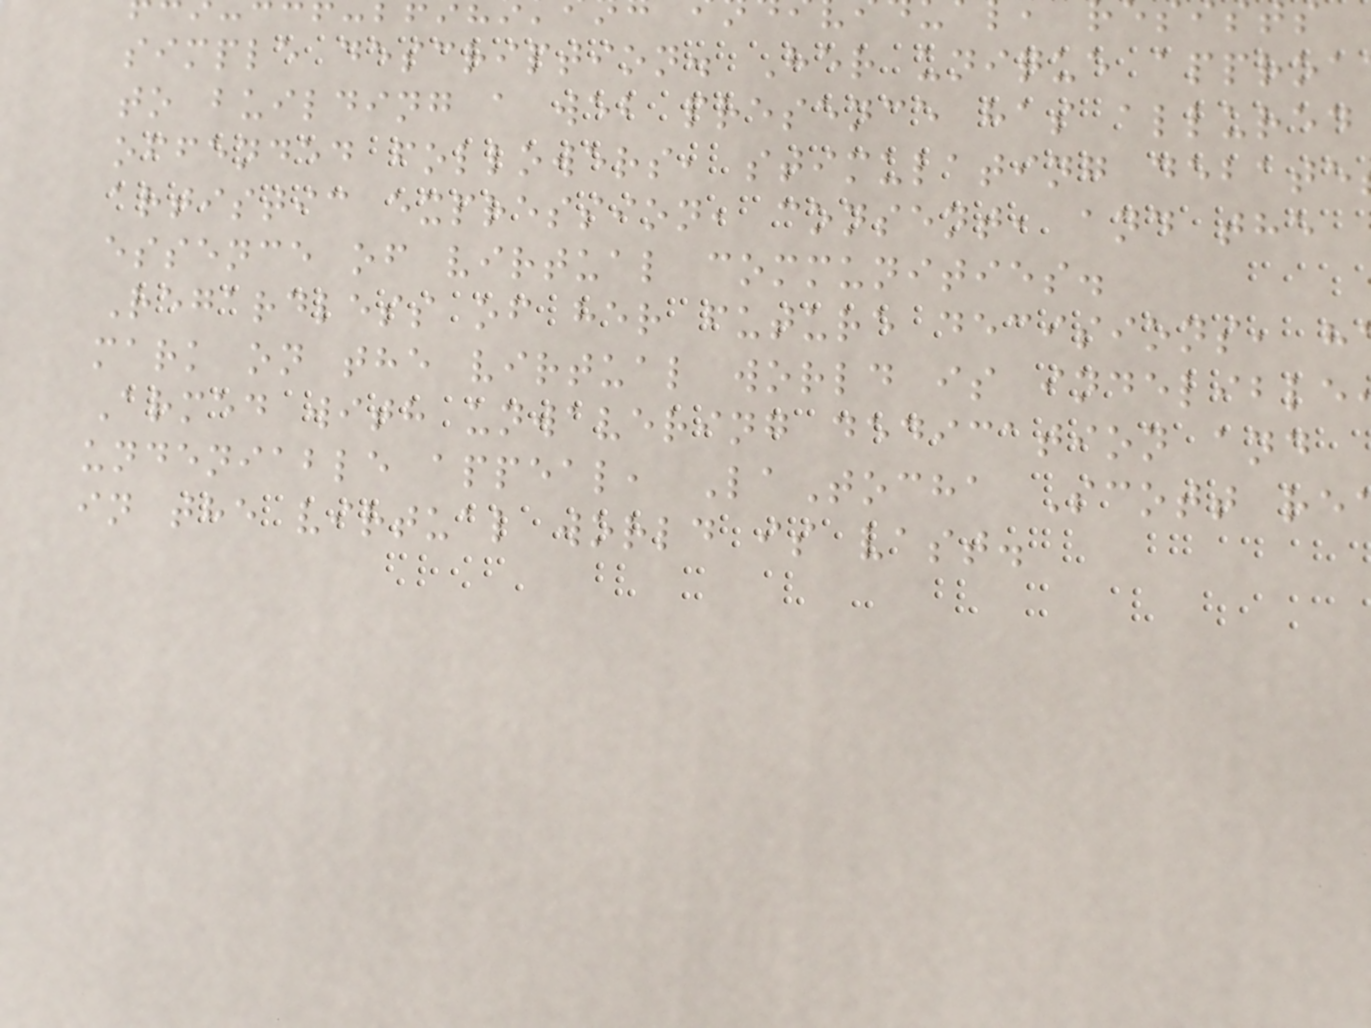simple description. Her unique approa
to building a web presence has allured
offended followers, stimulating debate
artistic expression, consent, and the
essence of virtual communities.
Regardless of her future decisions, h
mark on the virtual world is indelible
Armed with unwavering dedication and
undeniable appeal, LaTocha Scott re
in the virtual world is vast.
